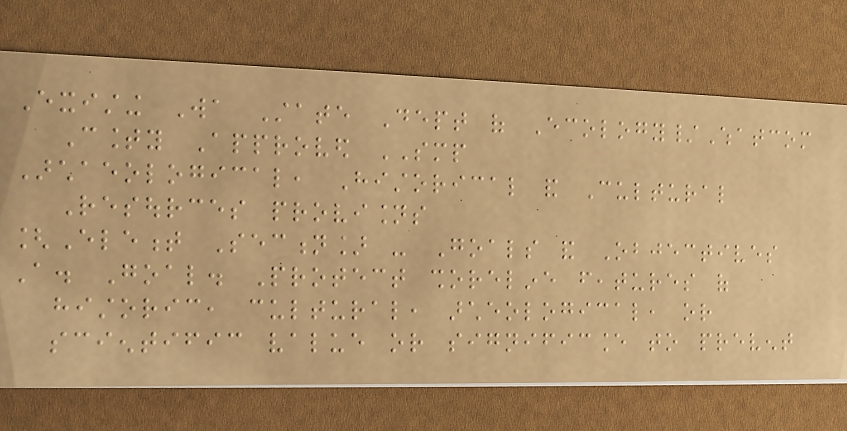Existing Wa State Dept of Ecology/Whatcom
County Approved SMP
Archaeological, Historical and Cultural
Resources provisions
[Element Section] - Goals and Objectives
A. Goal. Protect shoreline features of
historic, cultural, archeological, or
scientific value or significance to prevent
